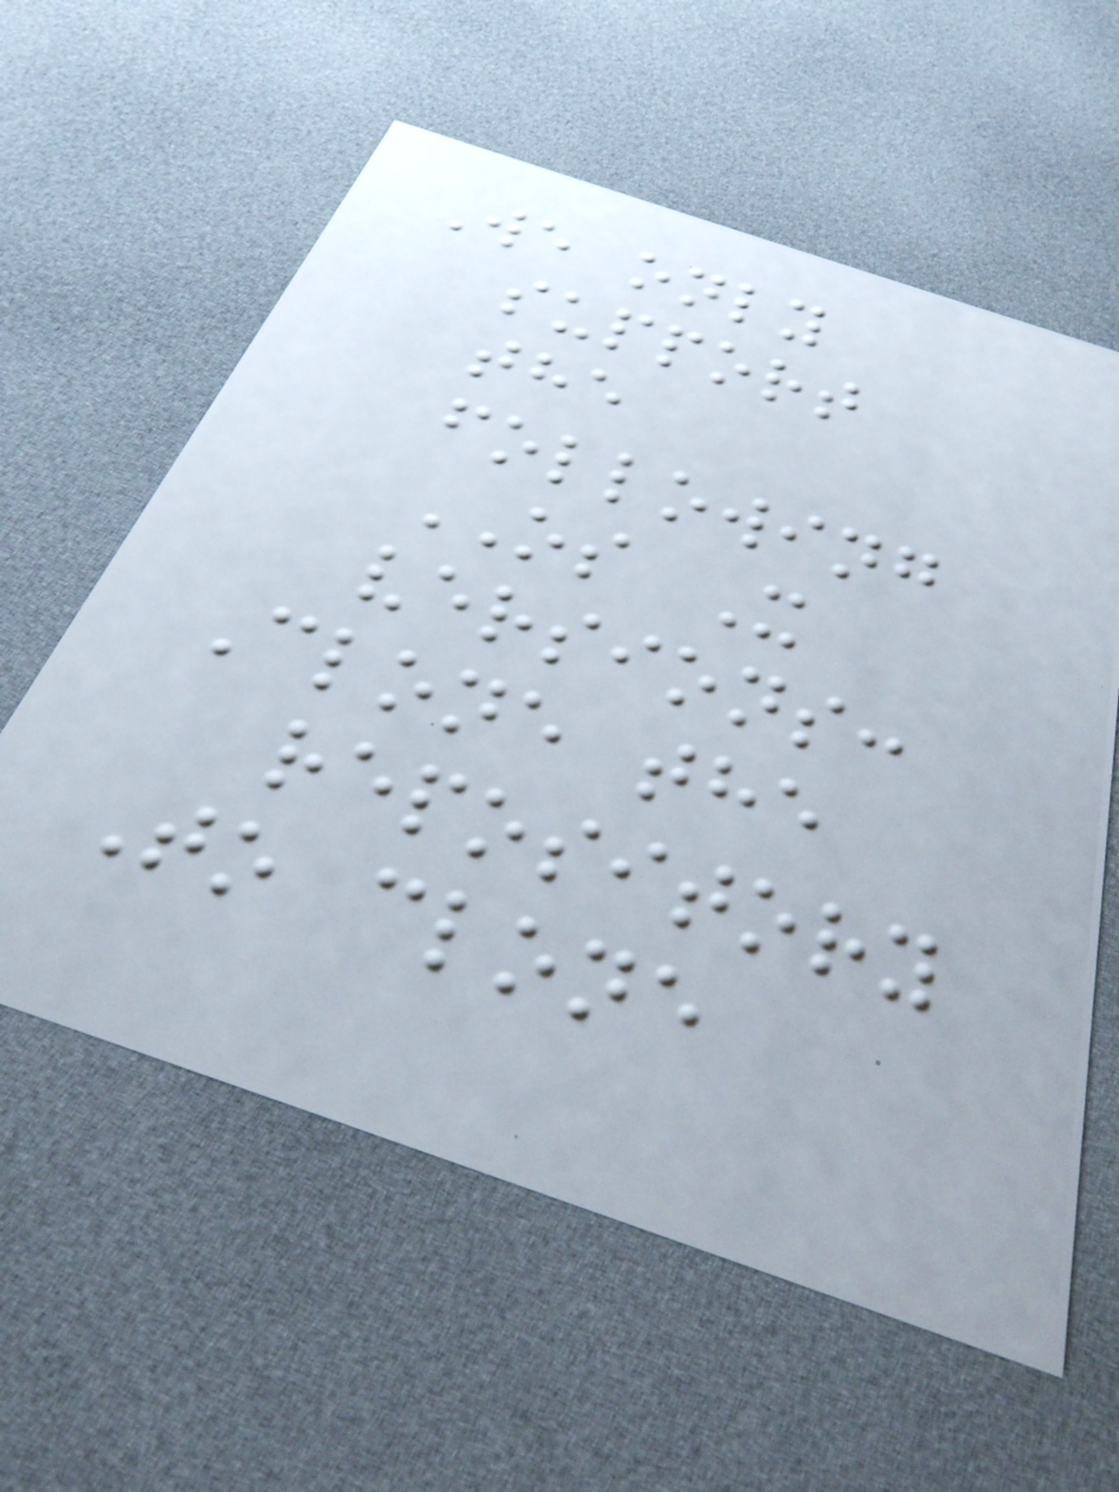We only
support
the
following
OS X
versions:
Clone the
repository
To clone
